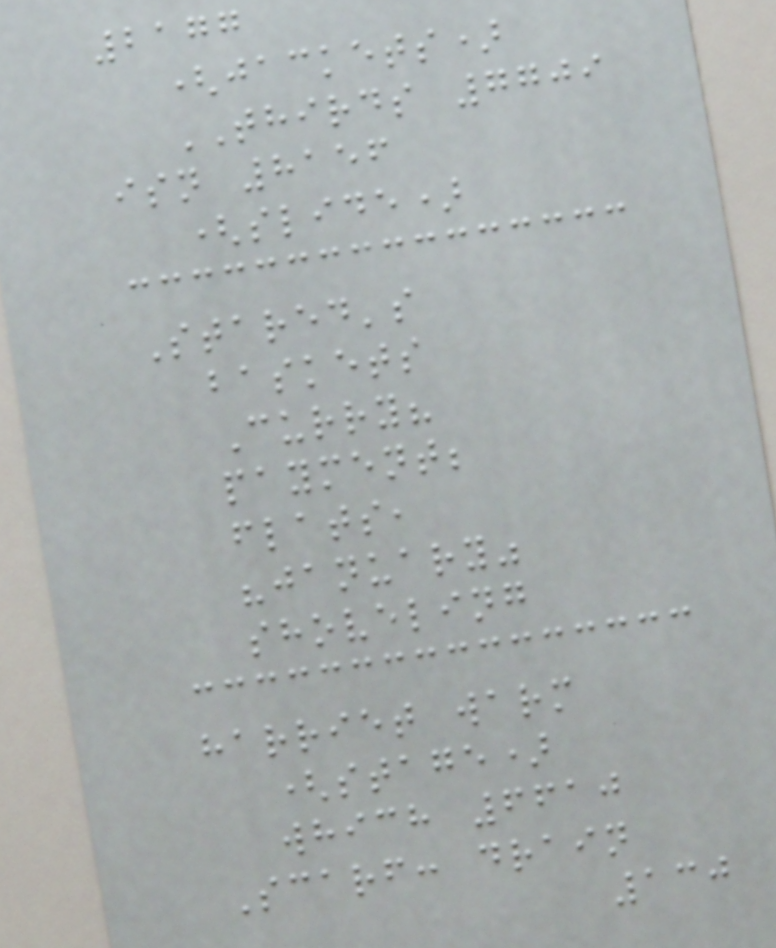2177
(jackets)
THIRDS 7709
isn 8156
(slide)
Stared's
baskets
Curry?
payment;
flats,
"january"
shoveling
harriet warm
(stage)
which 6610
Scarf: drain
130
